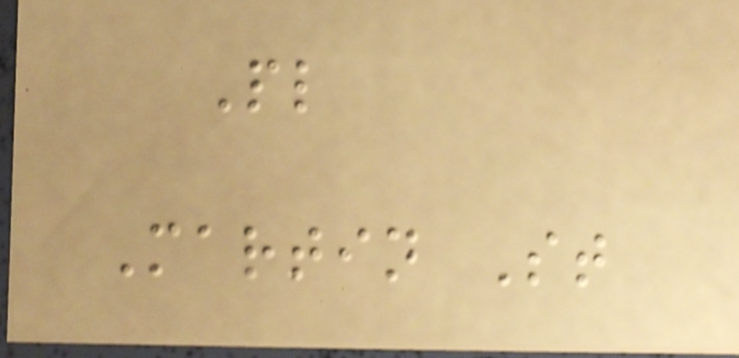Pl
Martin St
